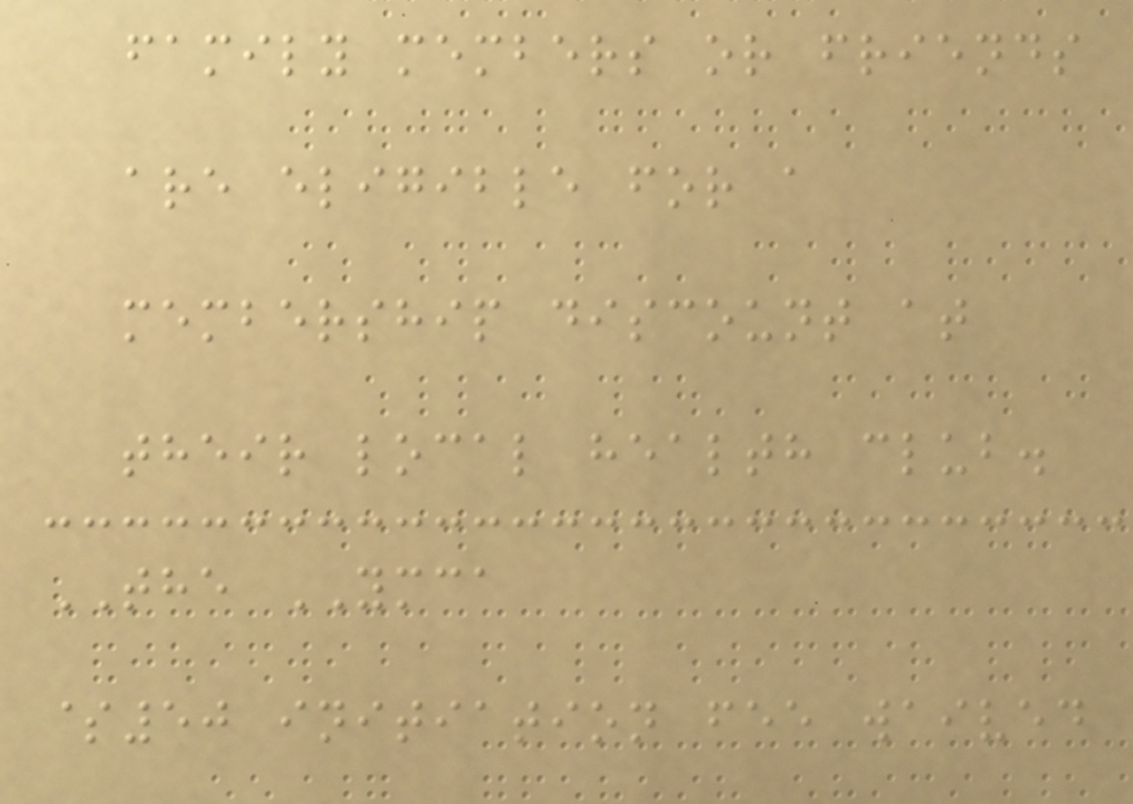family members or friends
are eligible for a
membership discount at
their local health club.
THE YMCA
$50 initiation fee waived
